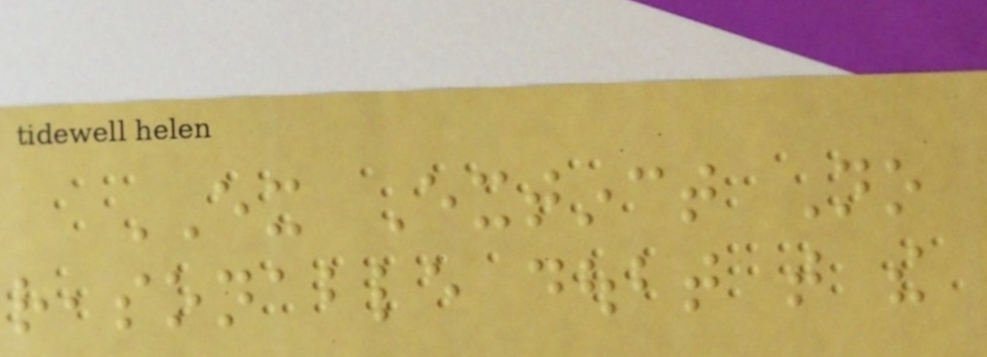EX Extinct No
reasonable doubt that the
